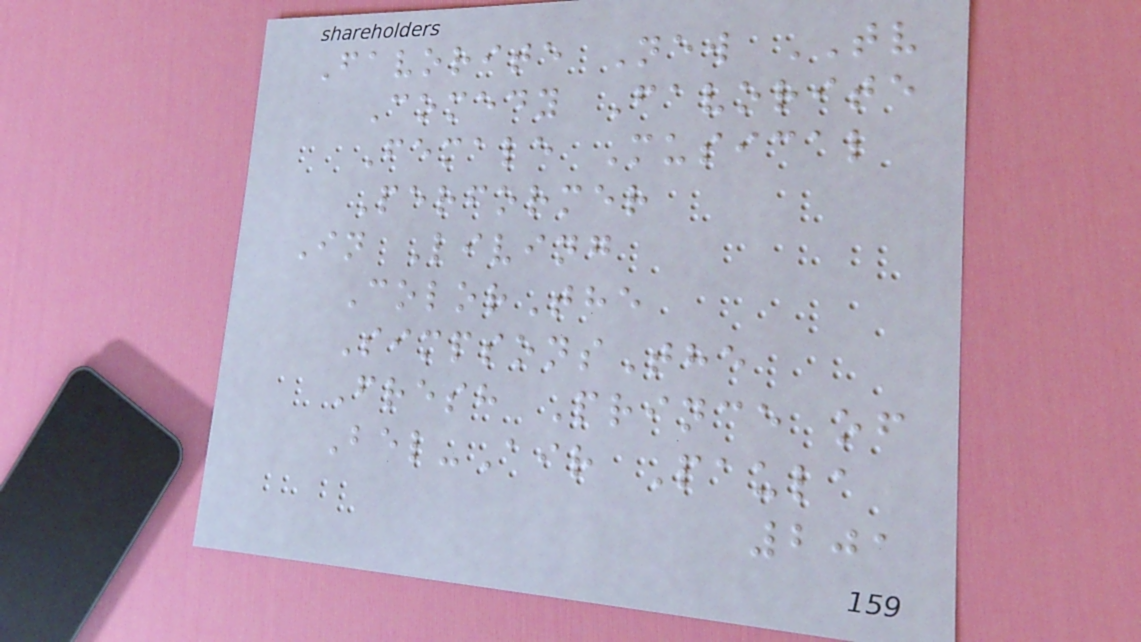Favorite New TV
Comedy Favorite
Female Musical
Performer
In Living
ColorThe
SimpsonsThe
Fresh Prince of
Bel-Air Paula
201
